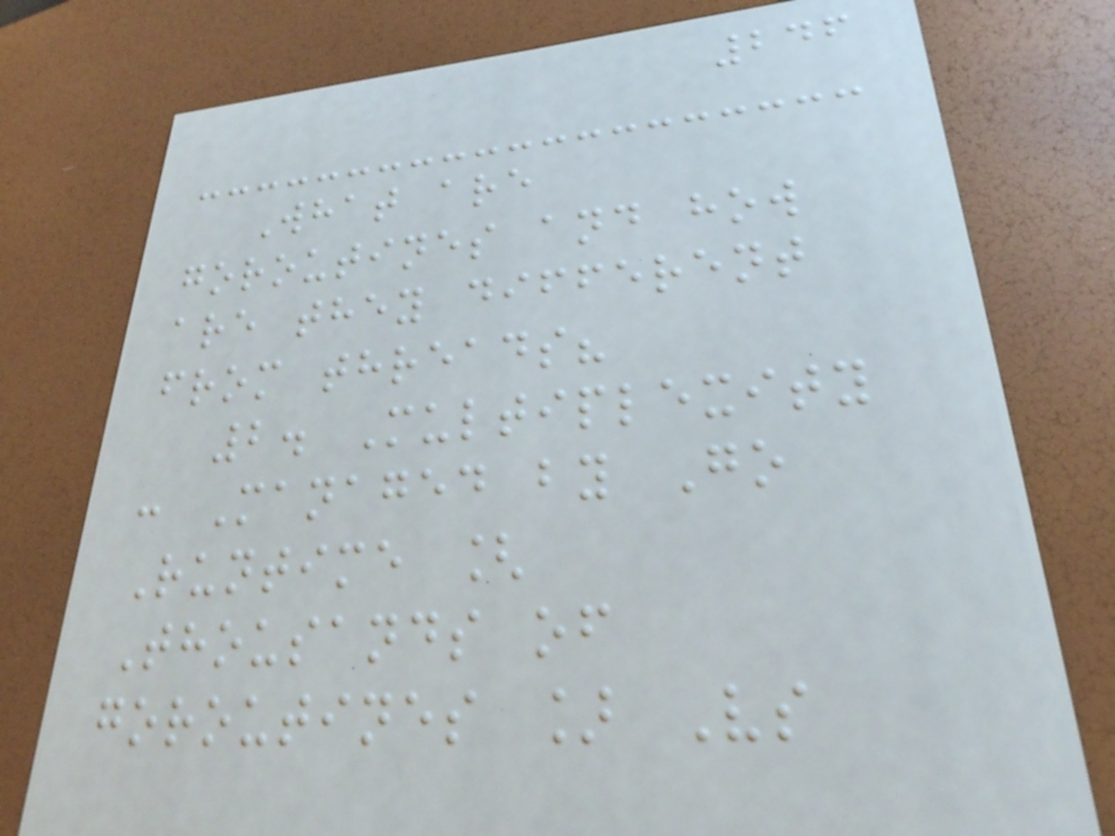246
What are
goroutines and how
are they different
from threads?
2. Multiplexity
: Managed by Go
Runtime [
Thousands of
goroutines ] Vs
